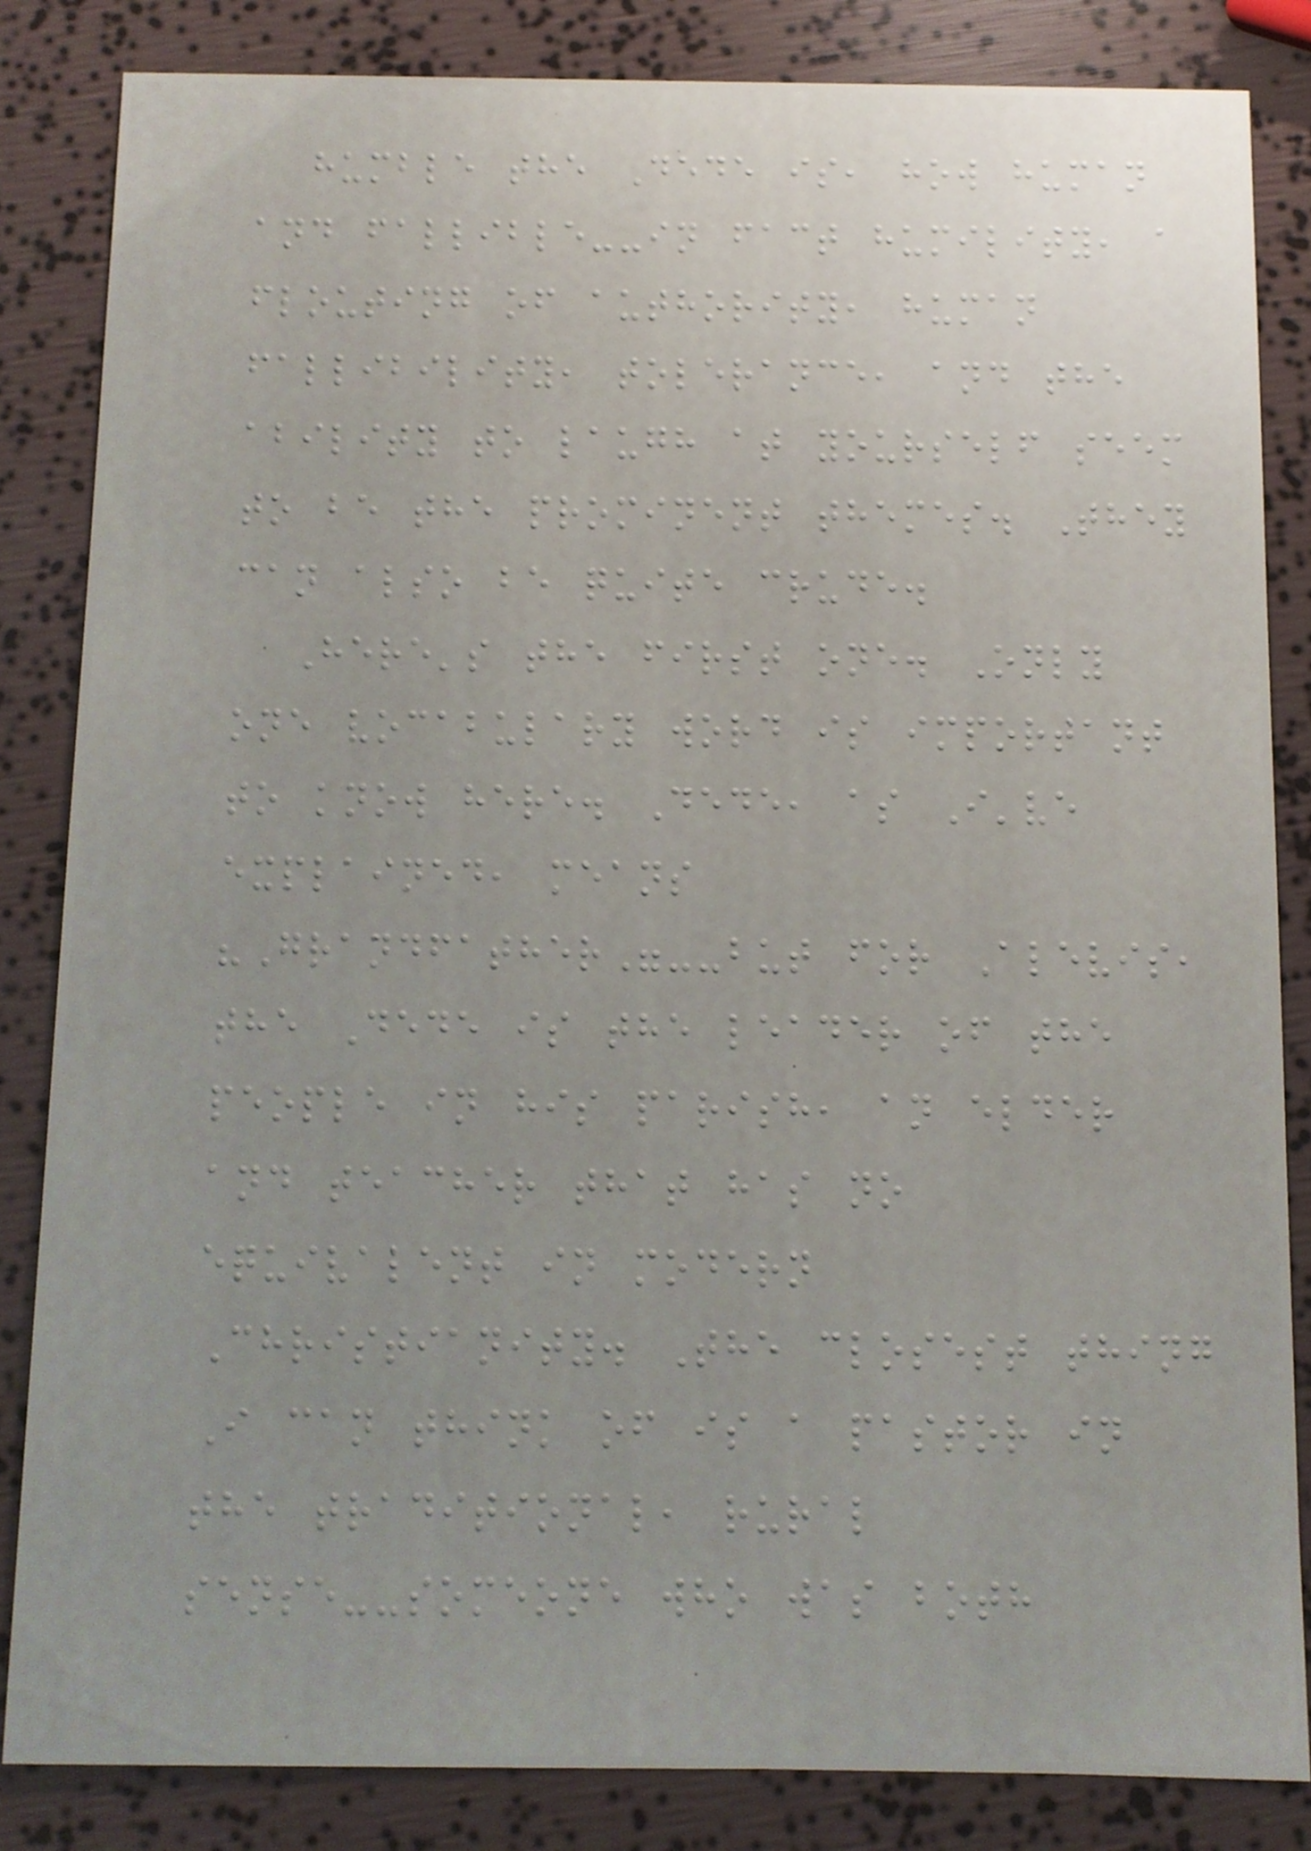humble the Dede is, how human
and fallible--in fact humility, a
flouting of authority, human
fallibility, tolerance, and the
ability to laugh at yourself seem
to be the prominent themes. They
can also be quite crude.
Here's the first one. Only
one vocabulary word is important
to know here. Dede, as I've
explained, means
"Grandfather"--but for Alevis,
the Dede is the leader of the
people in his parish, an elder
and teacher that has no
equivalent in modern
Christianity. The closest thing
I can think of is a pastor in
the traditional, rural
sense--someone who was both
